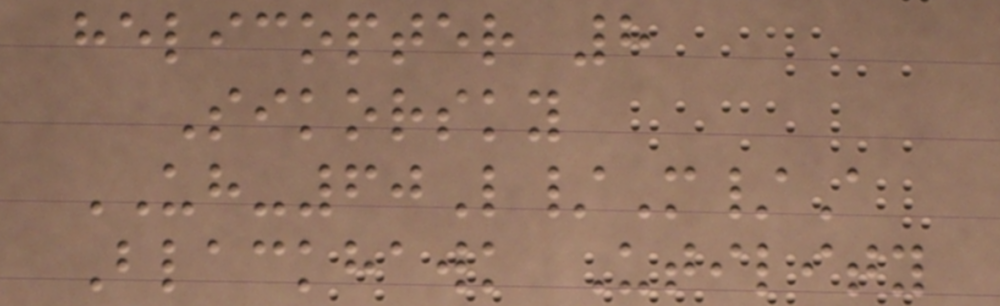helicopter 8
Sikorsky
UH-60L/M/A
Blackhawk Utility
